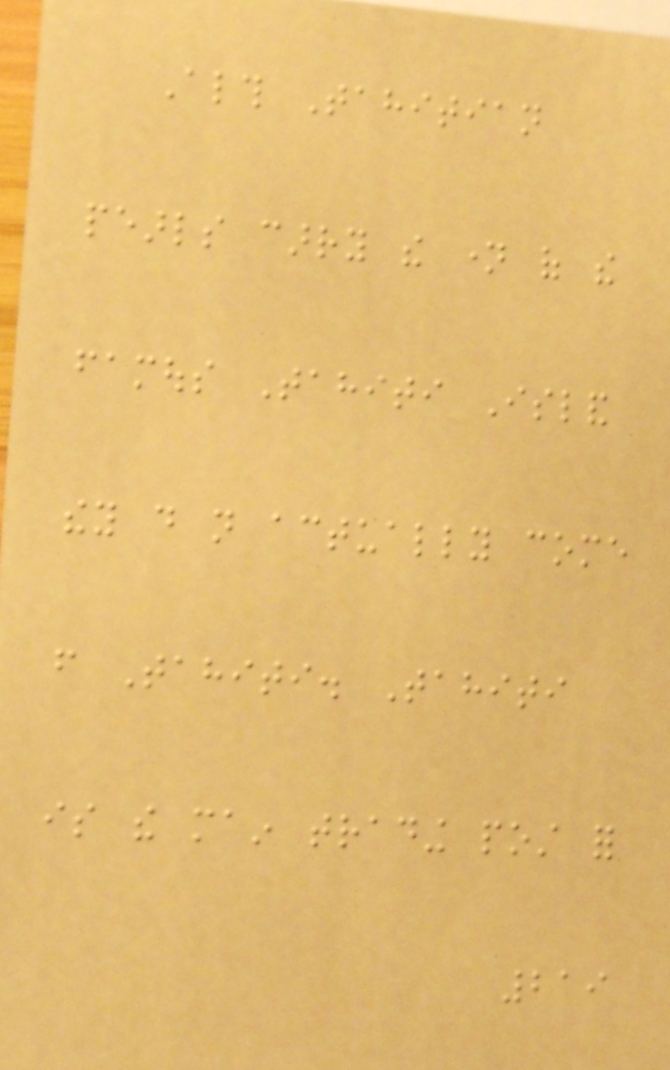Although Tahitian
pearls carry the name of the
famous Tahiti Island
they do not actually come
from Tahiti. Tahiti
is the main trading post for
219
